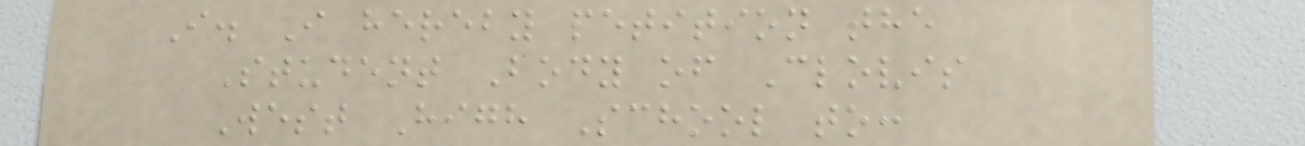I. I hereby petition the
Student Body of Clovis
West High School to:
